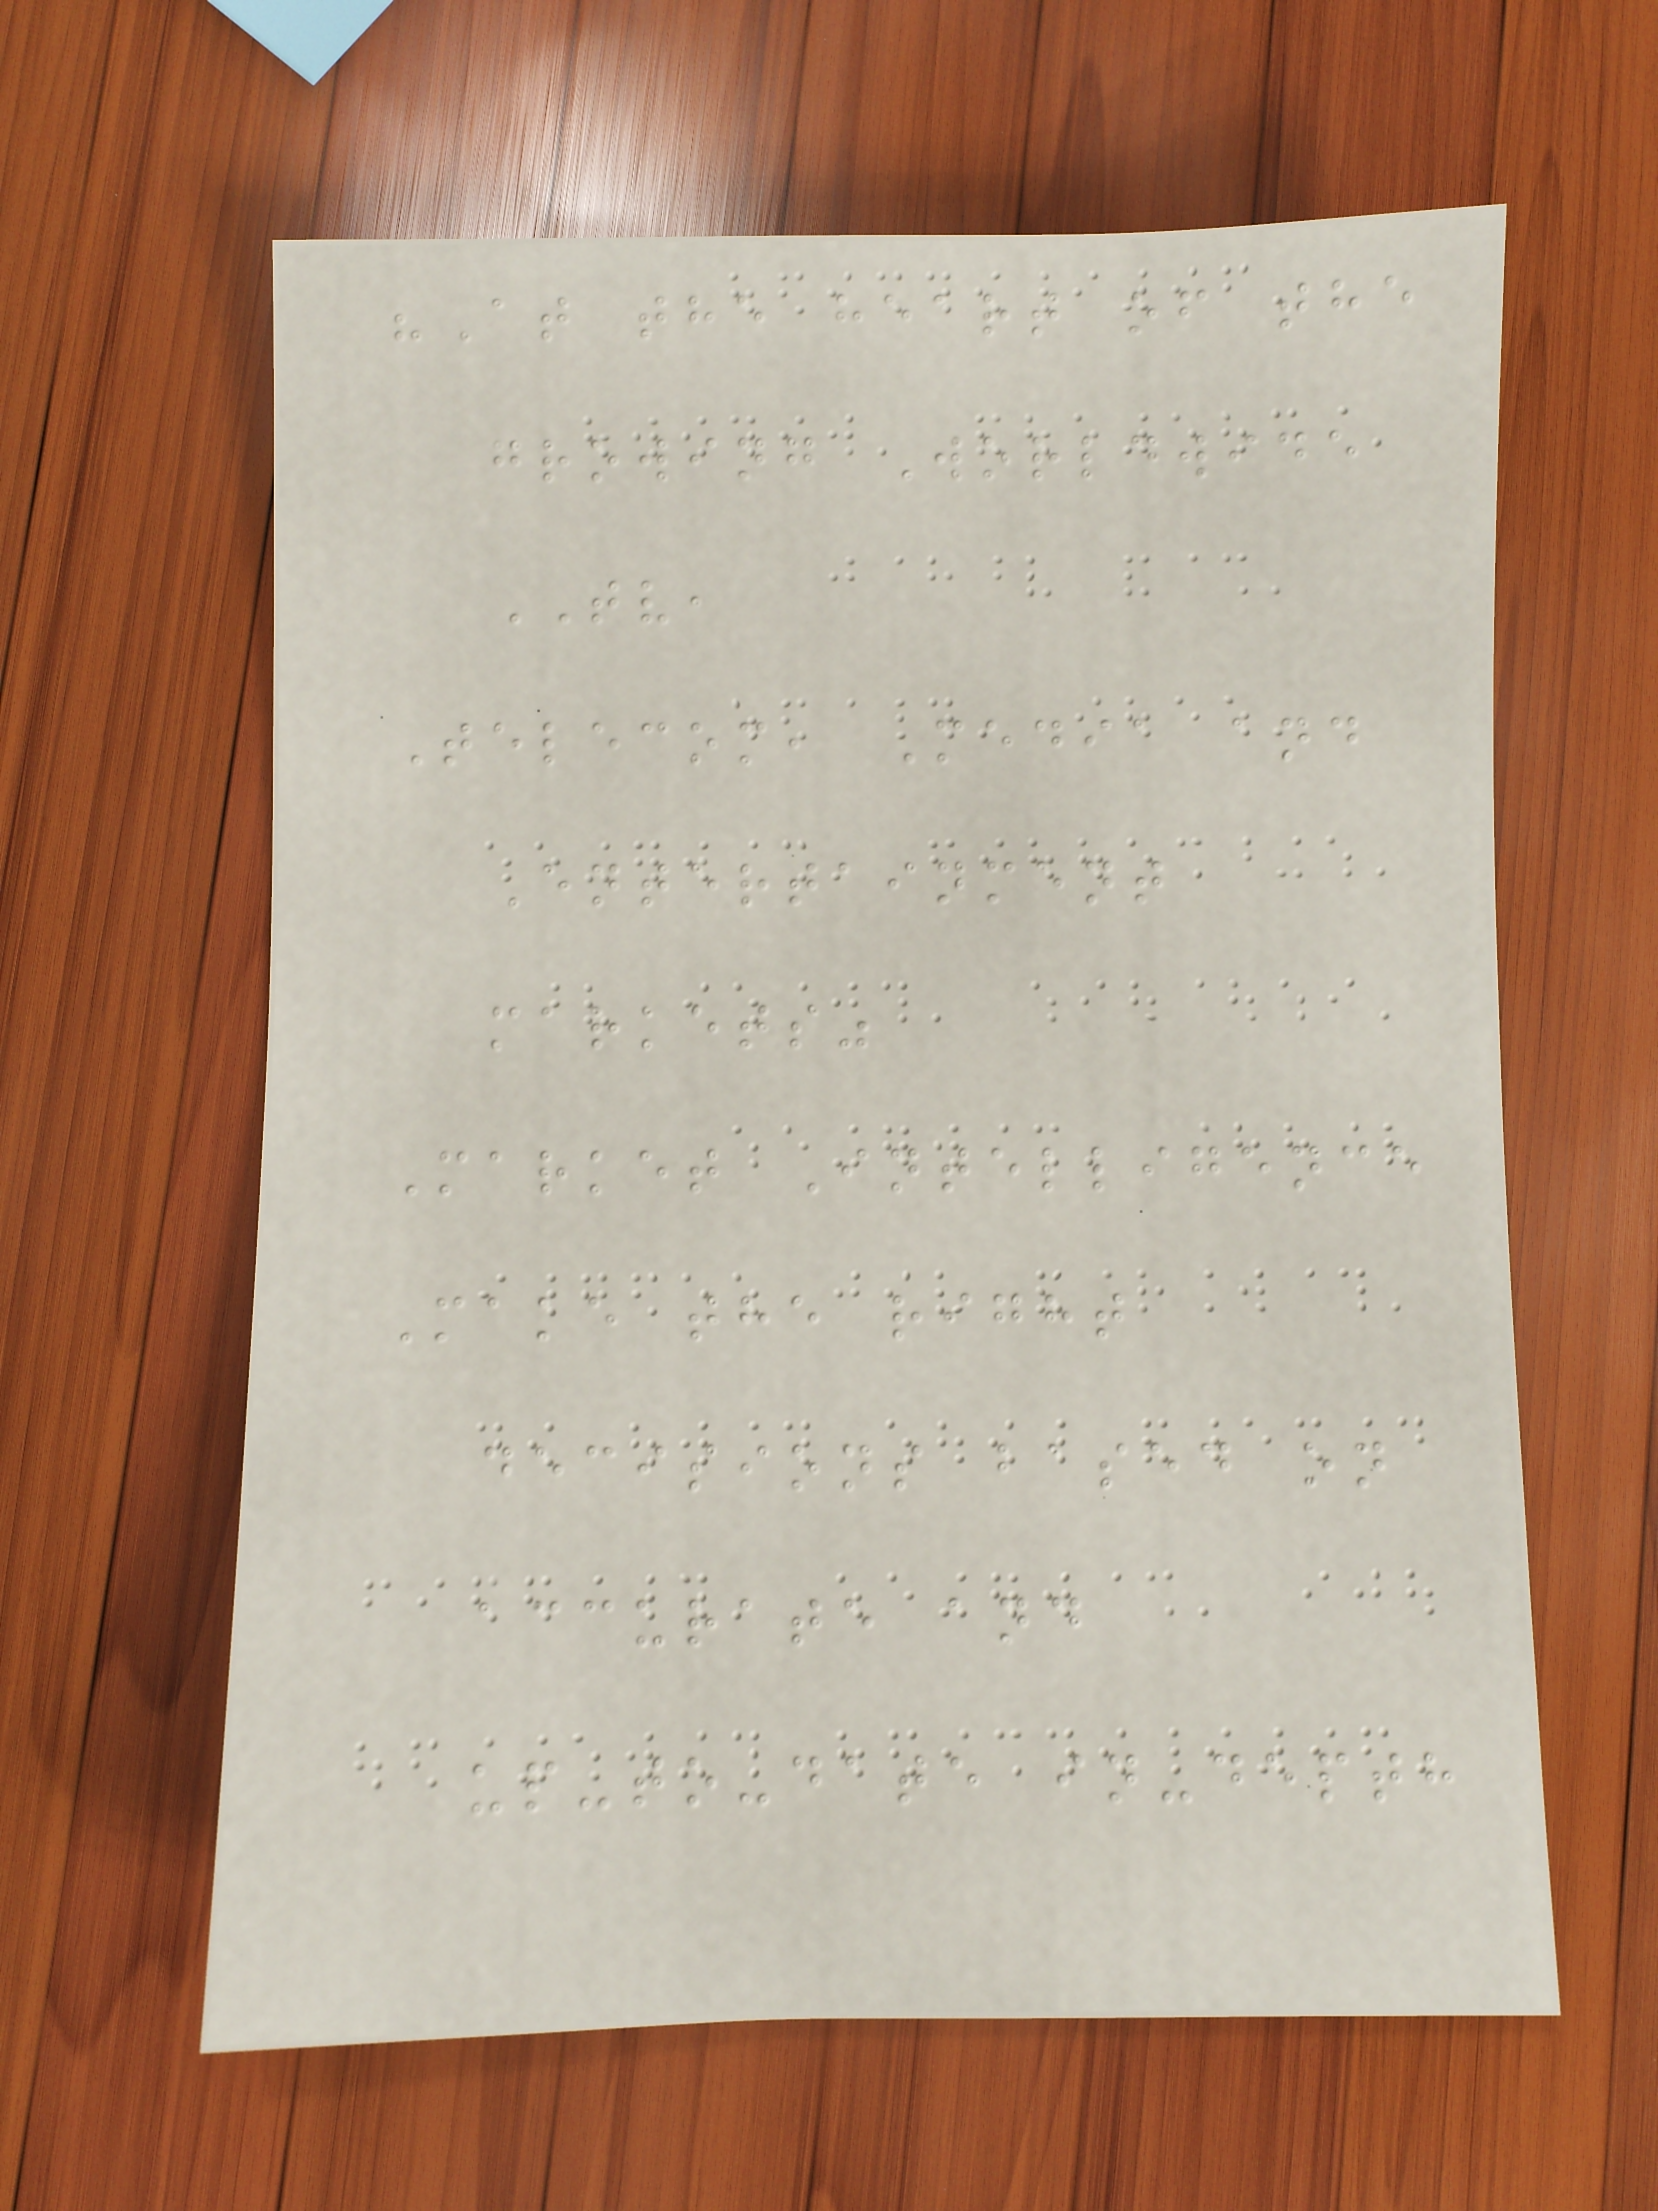"At the heart of the
growing Worldwide
TV,
Telecom, Media and
Entertainment
markets"
Market Intelligence
Make the right
decisions based on
accurate and
up-to-date in-depth
